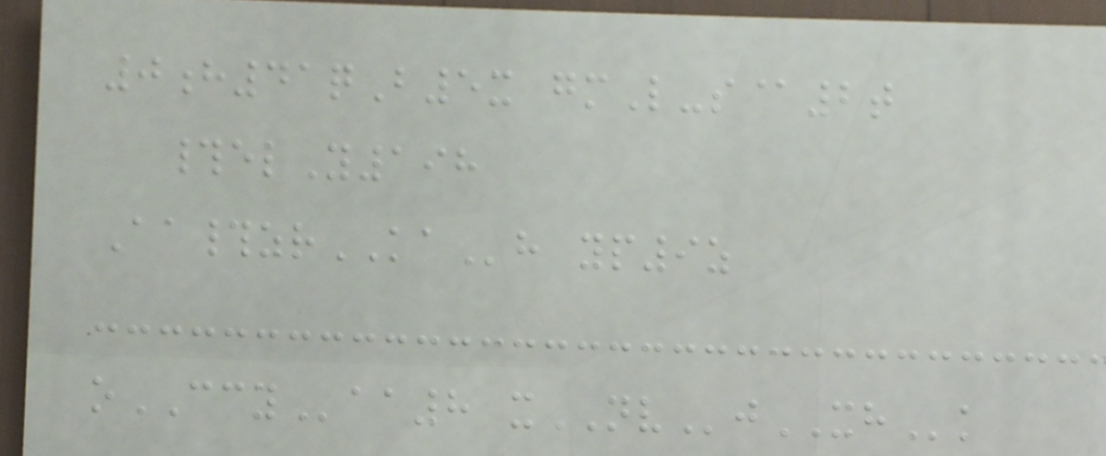0h41qB5x gmL-s@2t
#elY198
Aa#zrKAh yp9z
oCCYaa8 xNVjXHk
